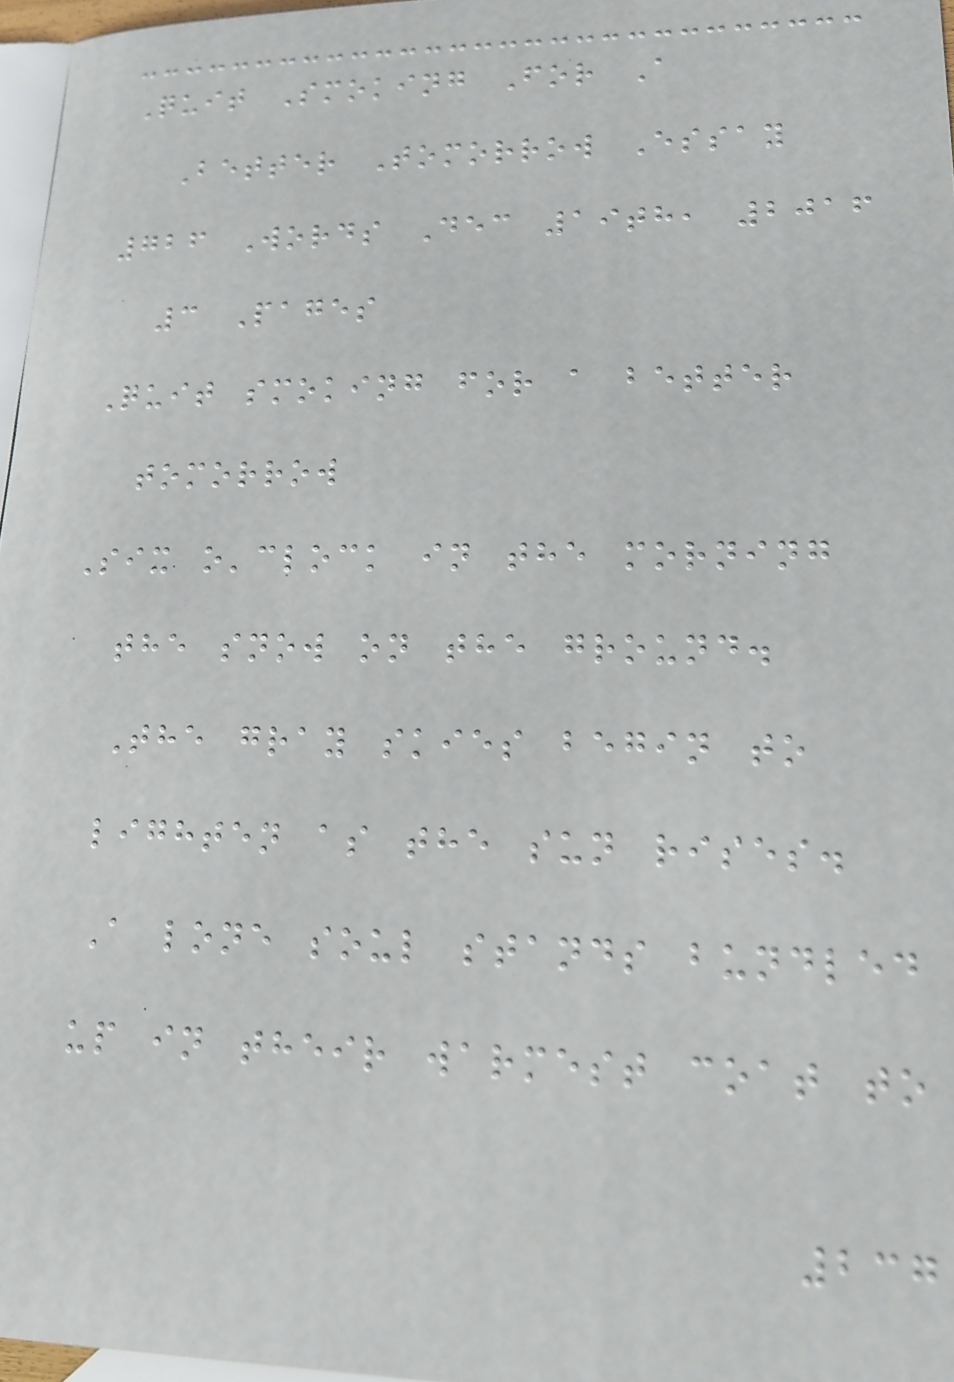Quit Smoking For A
Better Tomorrow Essay
726 Words Dec 19th, 2016
3 Pages
Quit smoking for a better
tomorrow
Six o'clock in the morning
the snow on the ground.
The gray skies begin to
lighten as the sun rises.
A lone soul stands bundled
up in their warmest coat to
237
